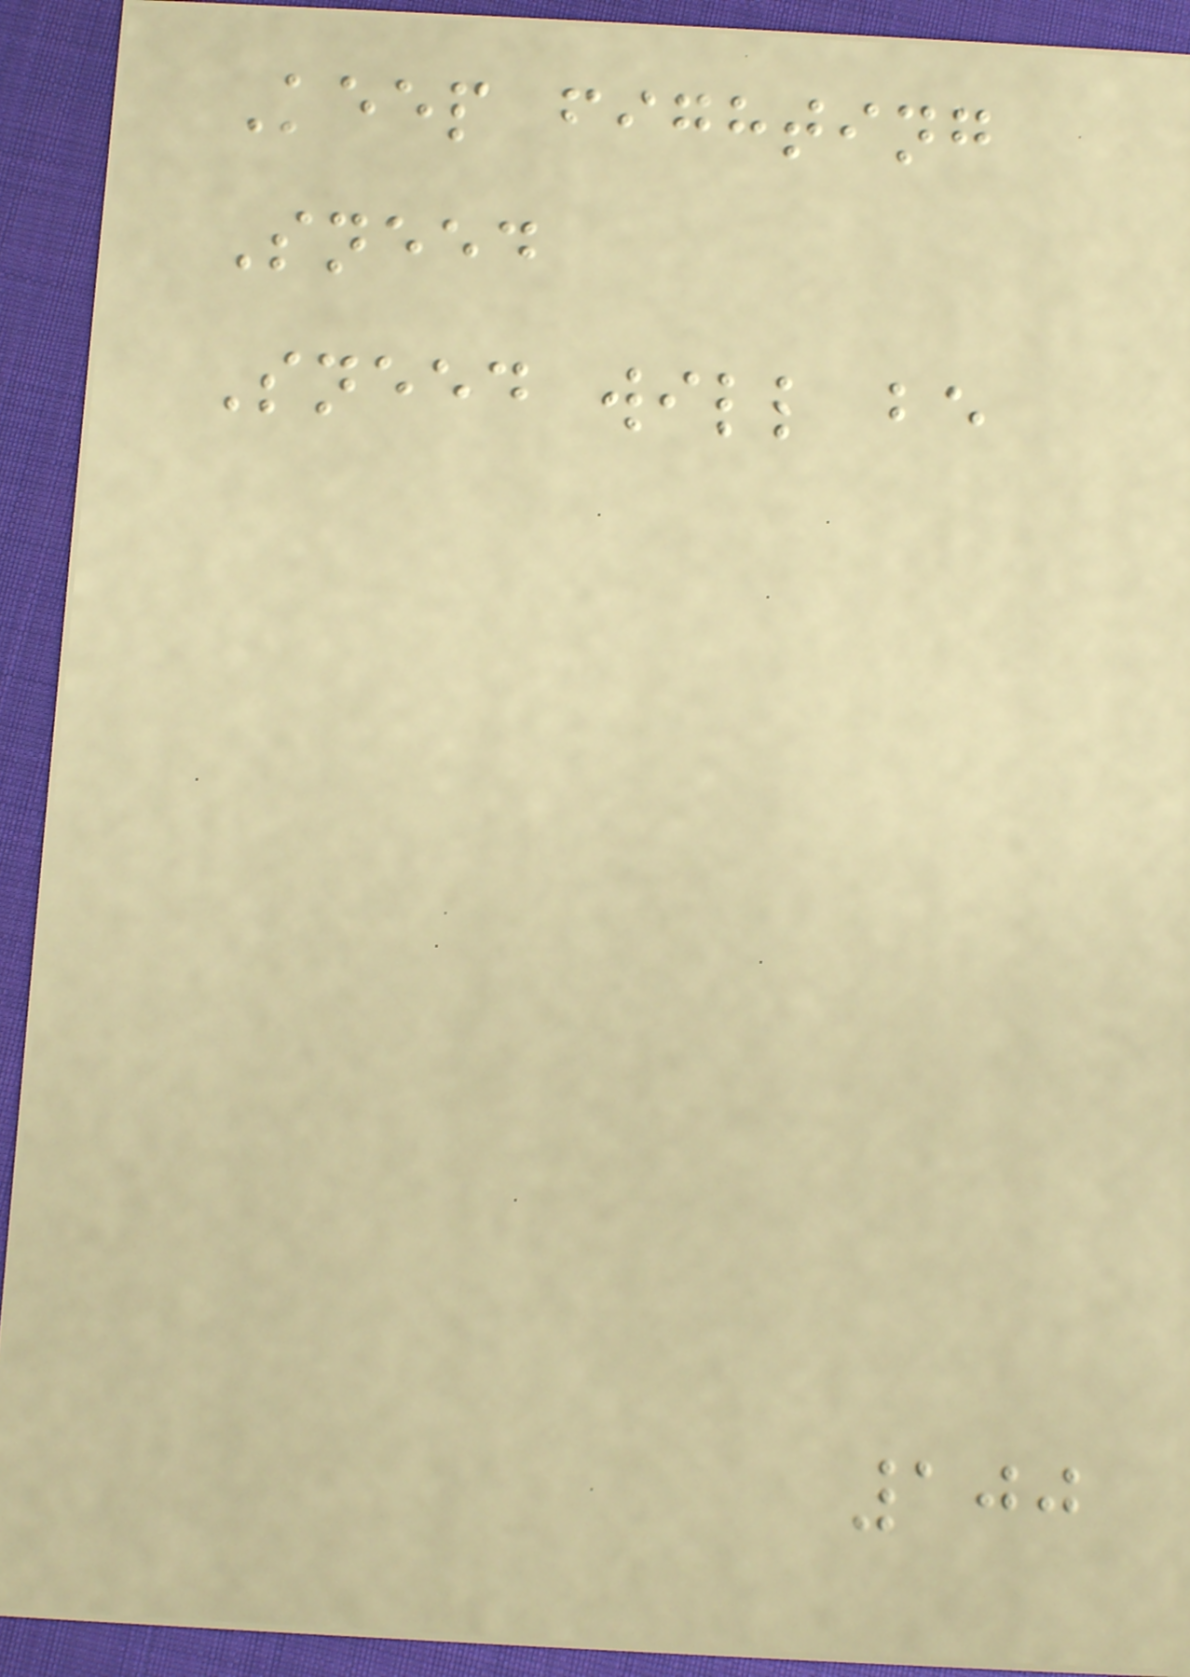Keep fighting
Sneed
Sneed will be
100
